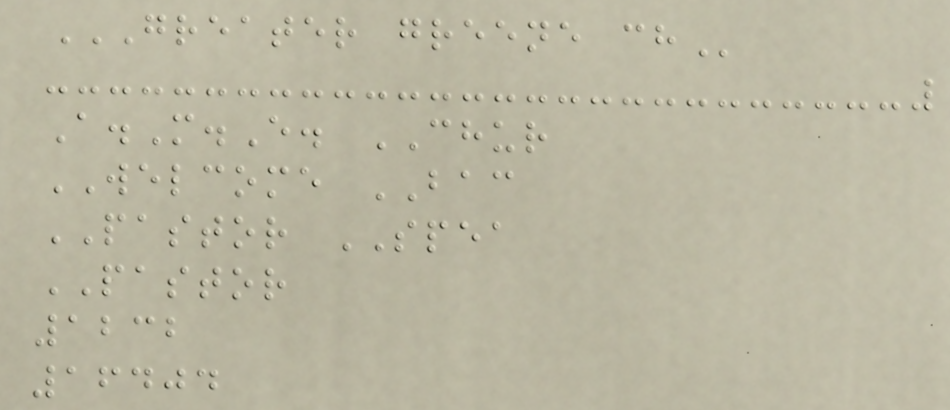GREATER GREENE CH
A.M.E. CHUR
WELCOME BAC
PASTOR SPEA
PASTOR
1232
16404
